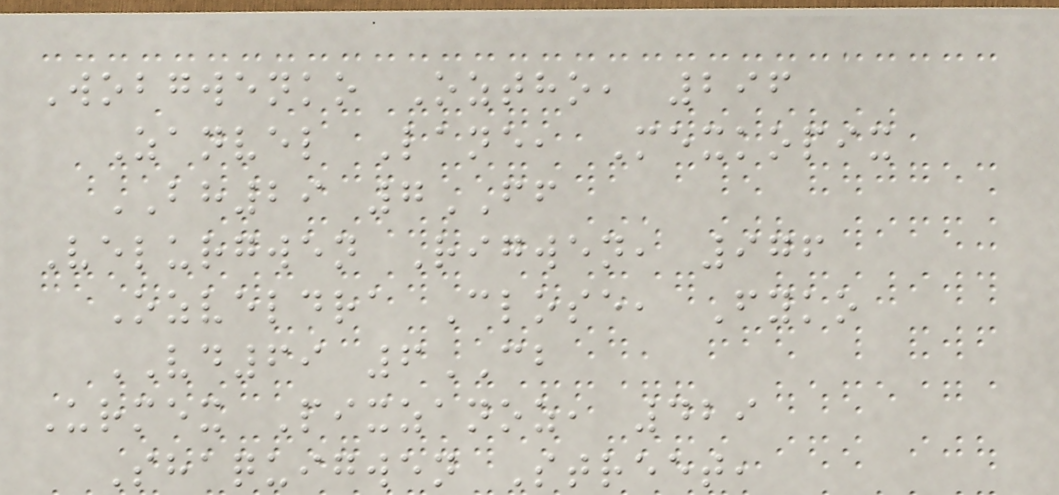Wobgwenko Oztho, 296
Zanvel Lane, Mexkopix
BH29 7FF
Velurgwen Rigwen, 976
Ozveldra Close, Fyko
VD69 6CB
Urmex Pixzanoz, 429
Shaquigwen Street,
